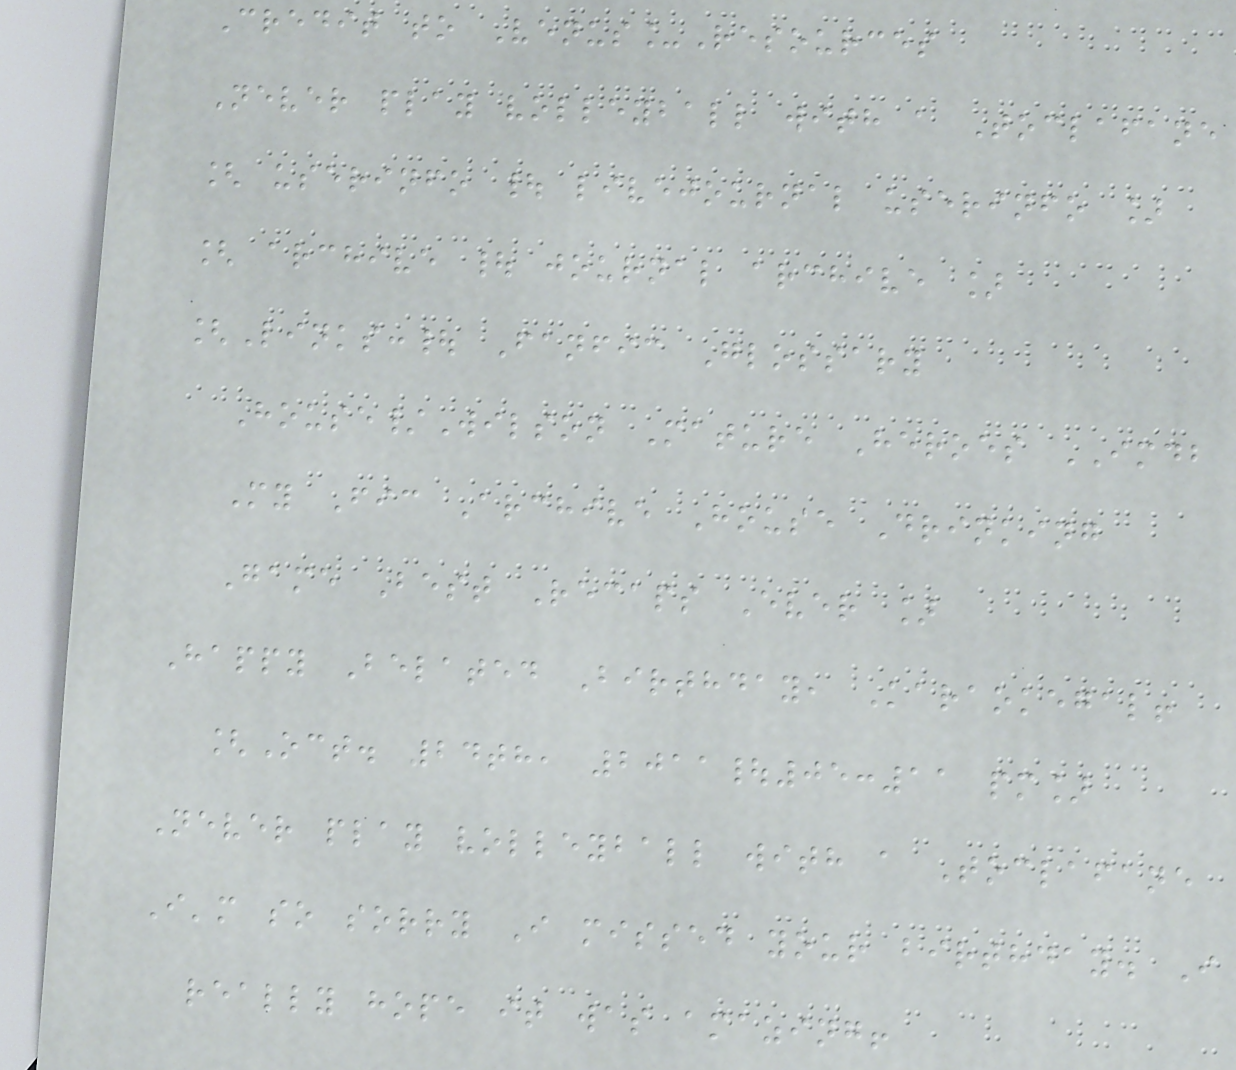Credit to Venus_Resources
Never play volleyball with a Toclafane
[ userinfo | livejournal userinfo ]
[ archive | journal archive ]
[Links:| Fanfic Glossary
House/Wilson Mature Heroes IMDB
My Fic Archive House Drinking
Game Best Recaps Ever ]
Happy Belated Birthday, Karaokegal!
[Oct. 24th, 2011|05:11 pm]
Never play volleyball with a Toclafane
I'm so sorry I missed your birthday. I
really hope it was amazing!
